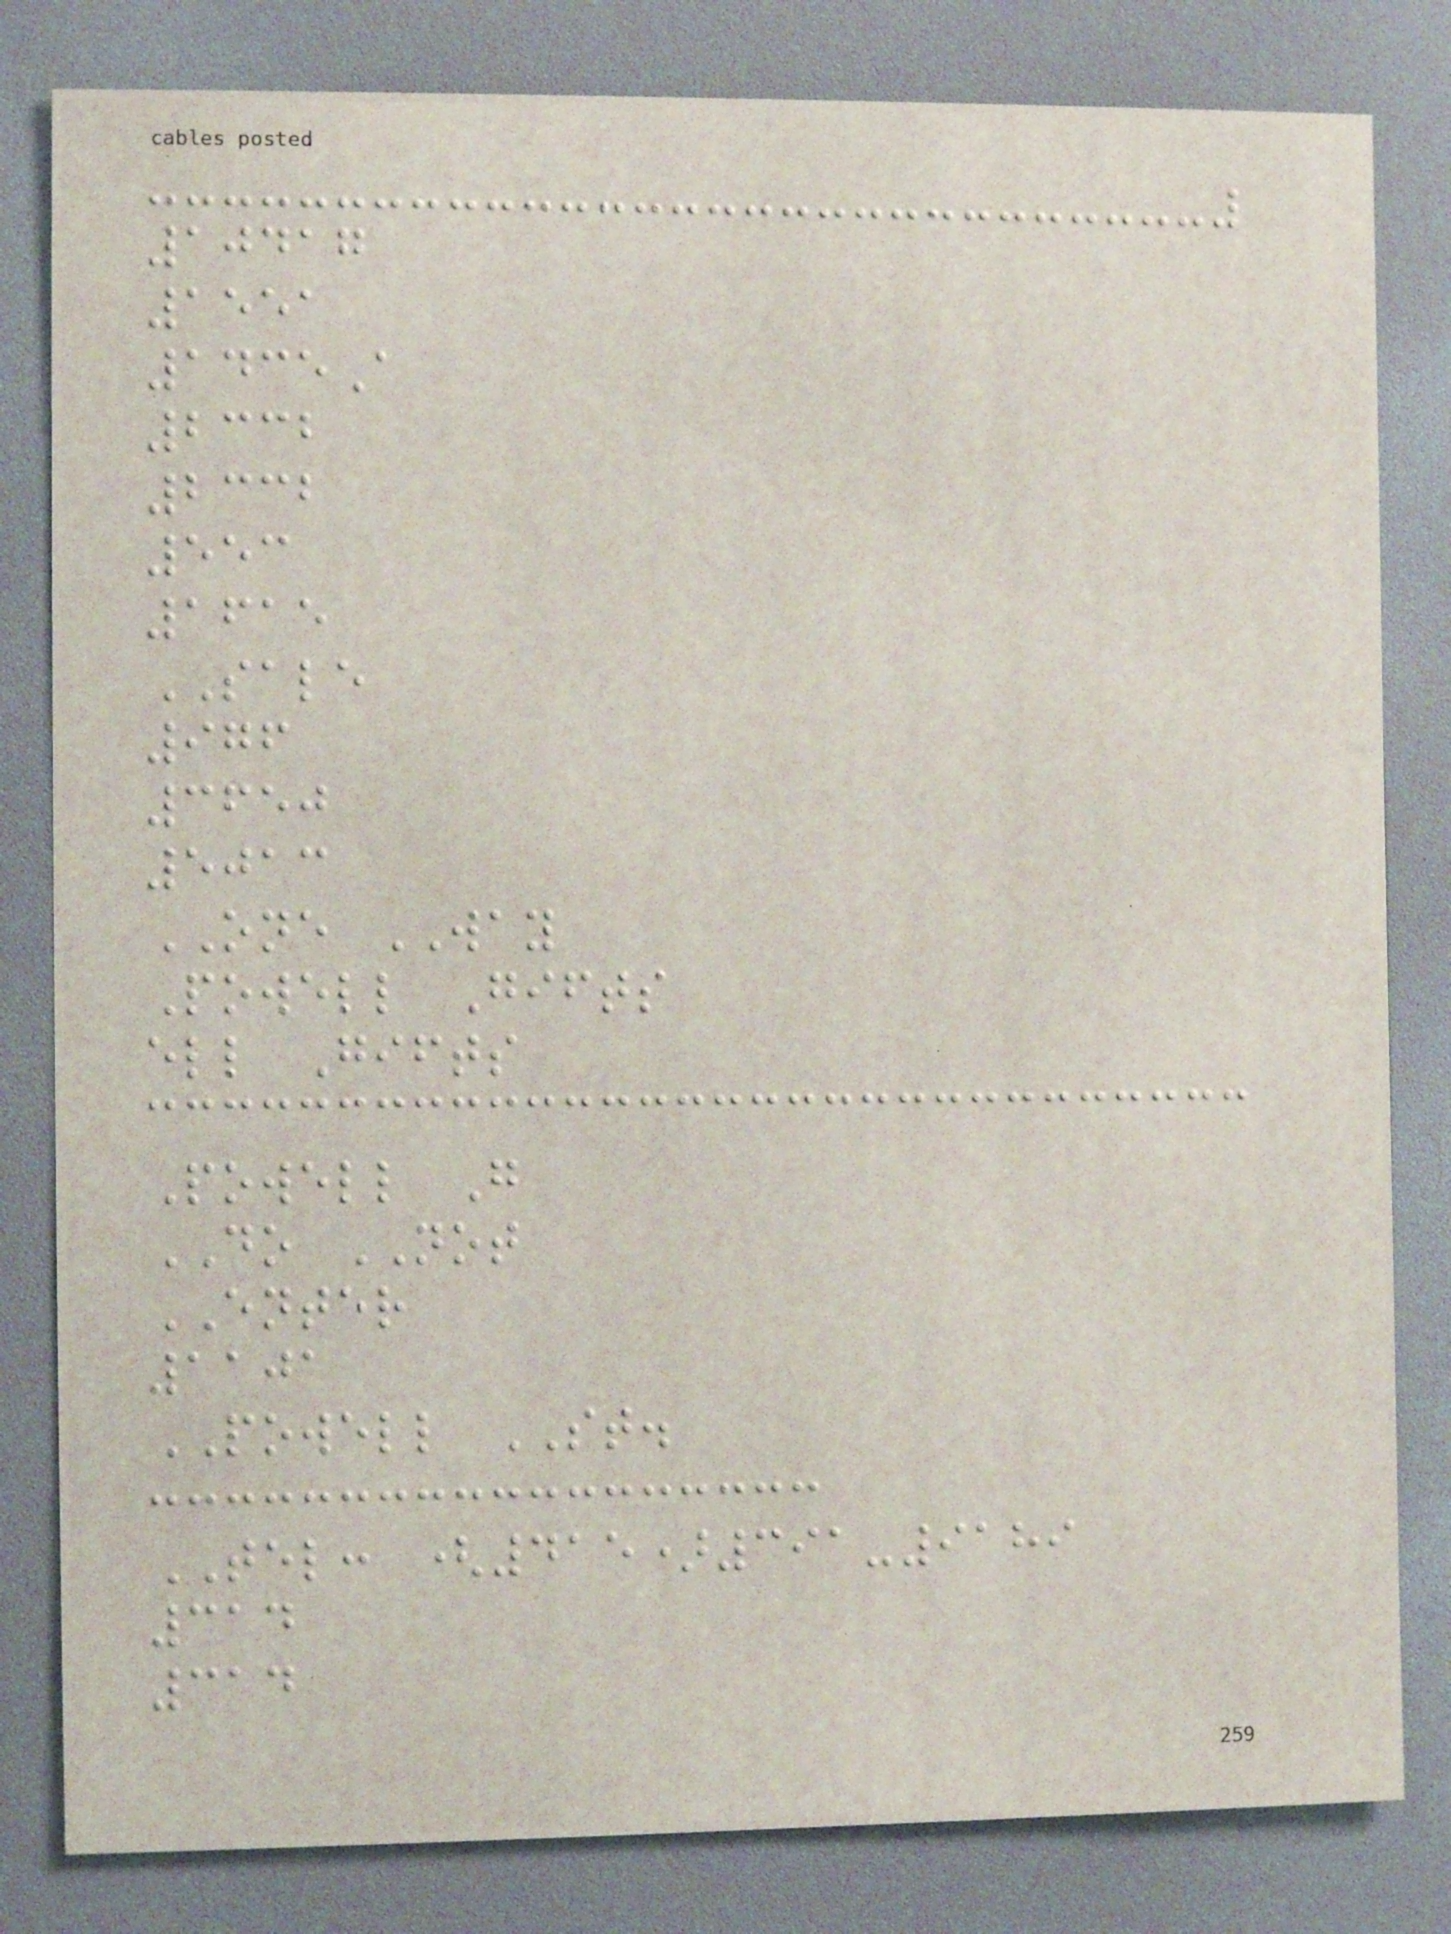10417
1551
1435A
2332
2332
553
1615
SALE
976
3650
5013
ONE WAY
Powell Gifts
ell Gifts
Powell G
DO NOT
ENTER
1101
POWELL ST.
TEL: (415)391-9189
314
314
